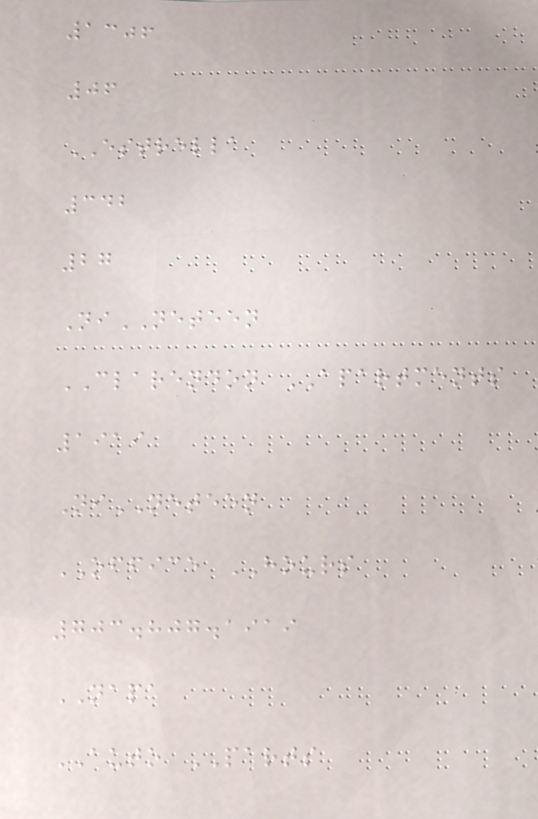1306
06
ESTRELLA
342
27
NiNETEEN
CLARENDON APARTMENTS
1919
NiNETEEN
OFFICE HOURS
703.807.1919
NAPA
AUTO PARTS
